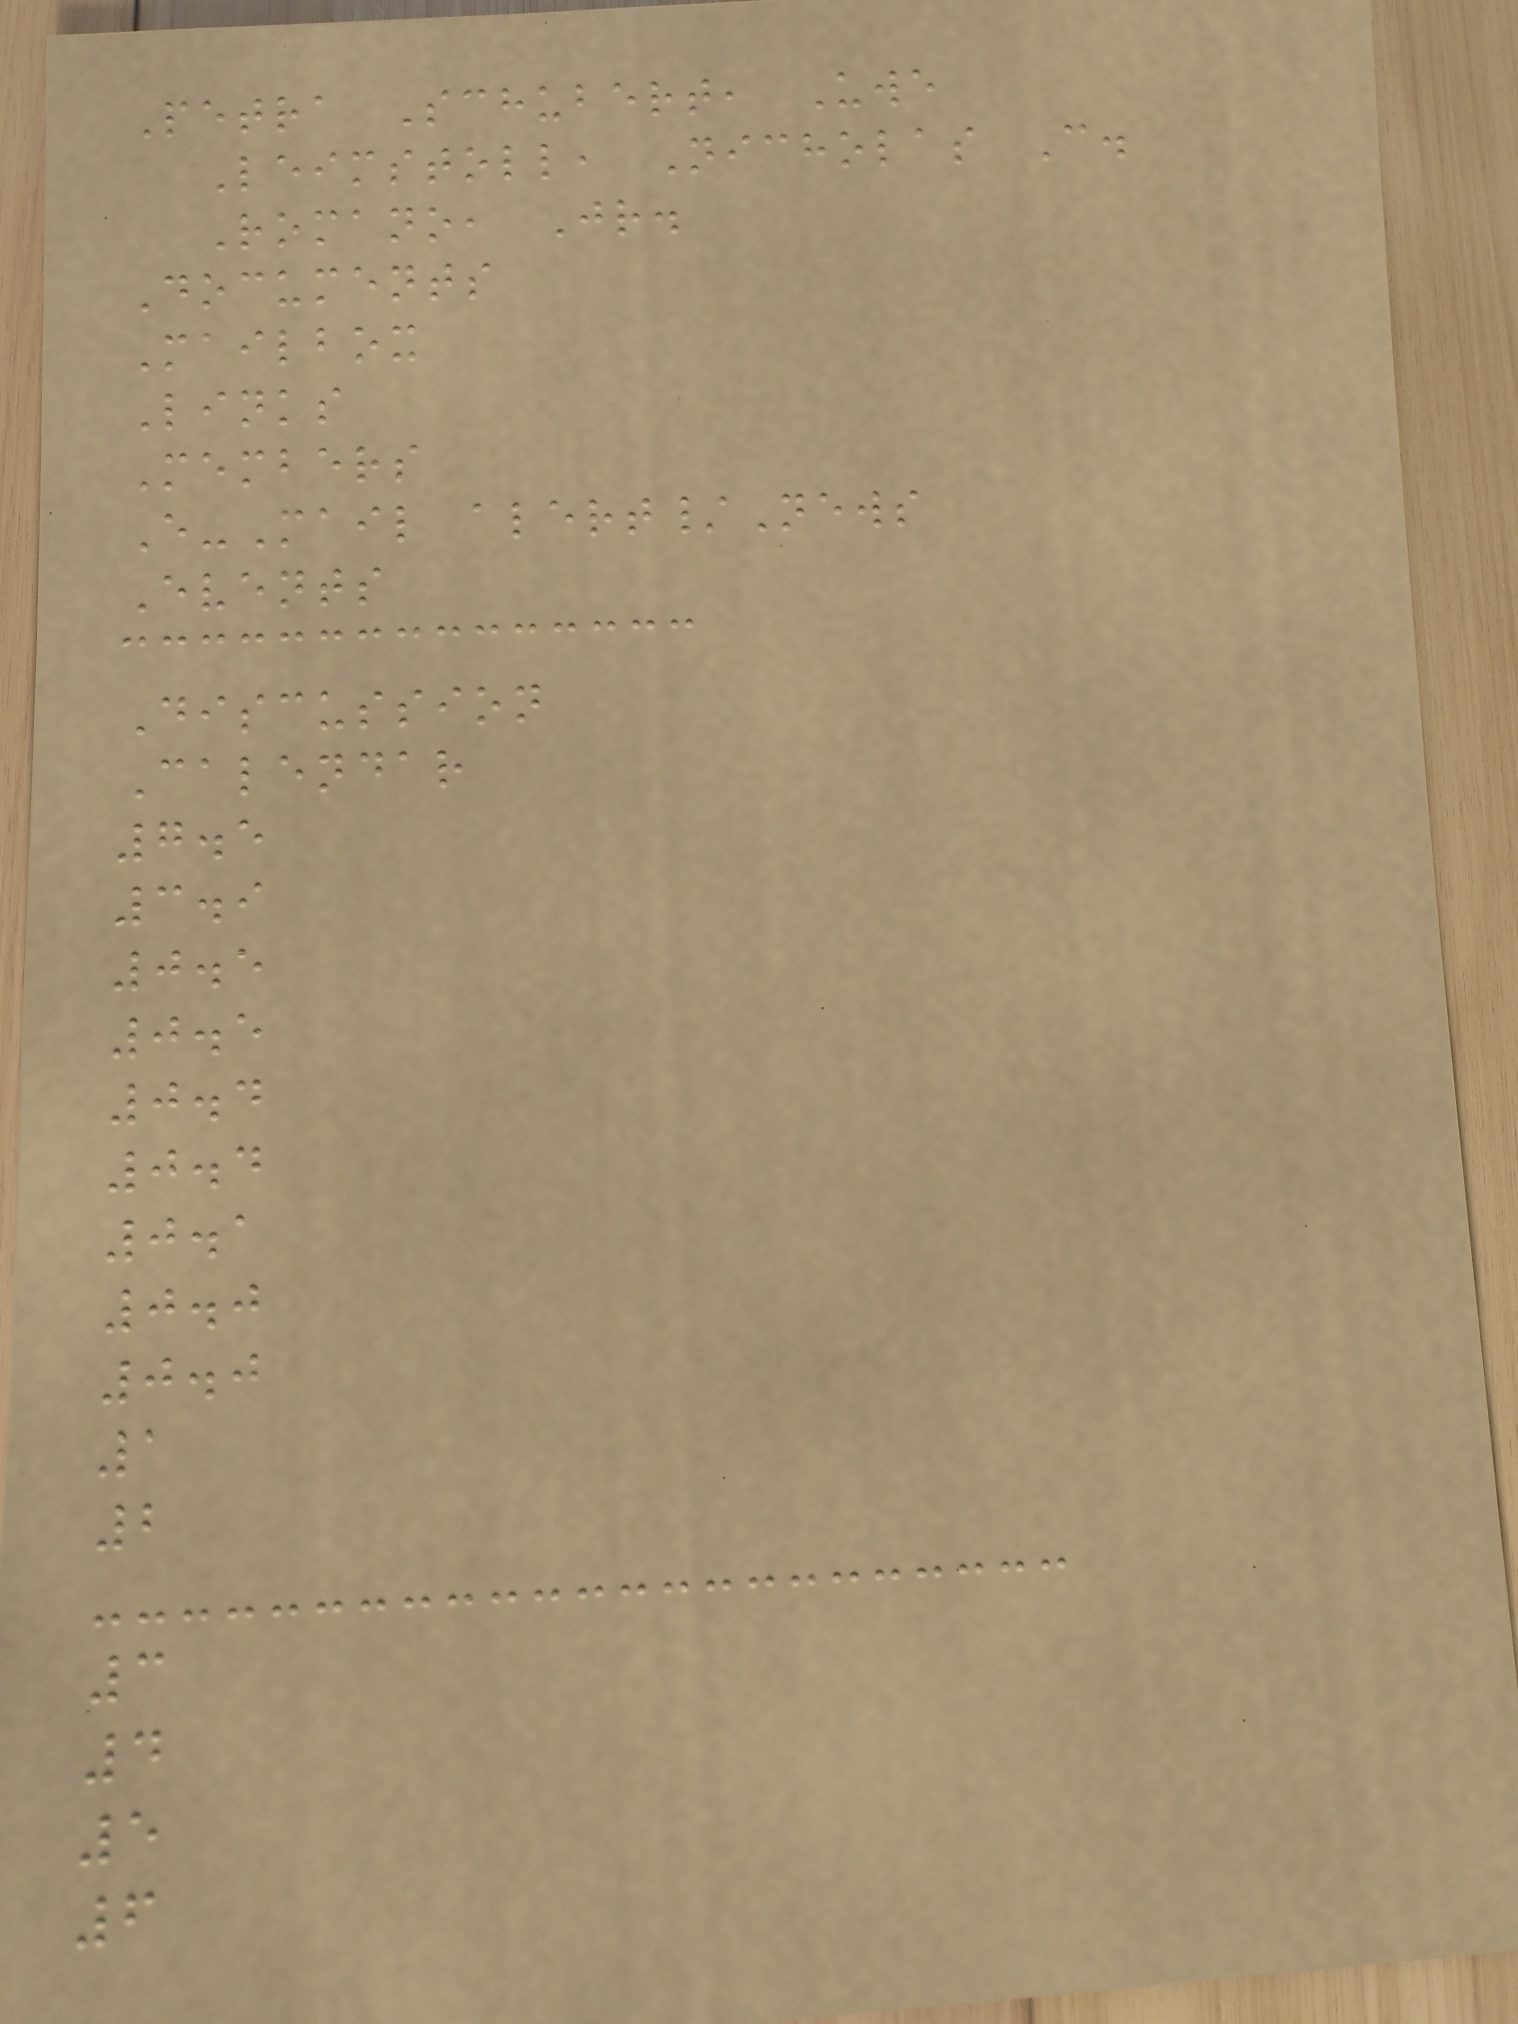Petra Schubert, Uwe
Leimstoll, Nicholas C.
Romano, Jr.
Documents
Mailbox
Links
Members
E-Mail alert/News
Events
Discussion
Calendar
7.5
3.9
0.5
0.5
0.4
0.4
0.1
0.0
0.0
1
2
3
4
5
6
